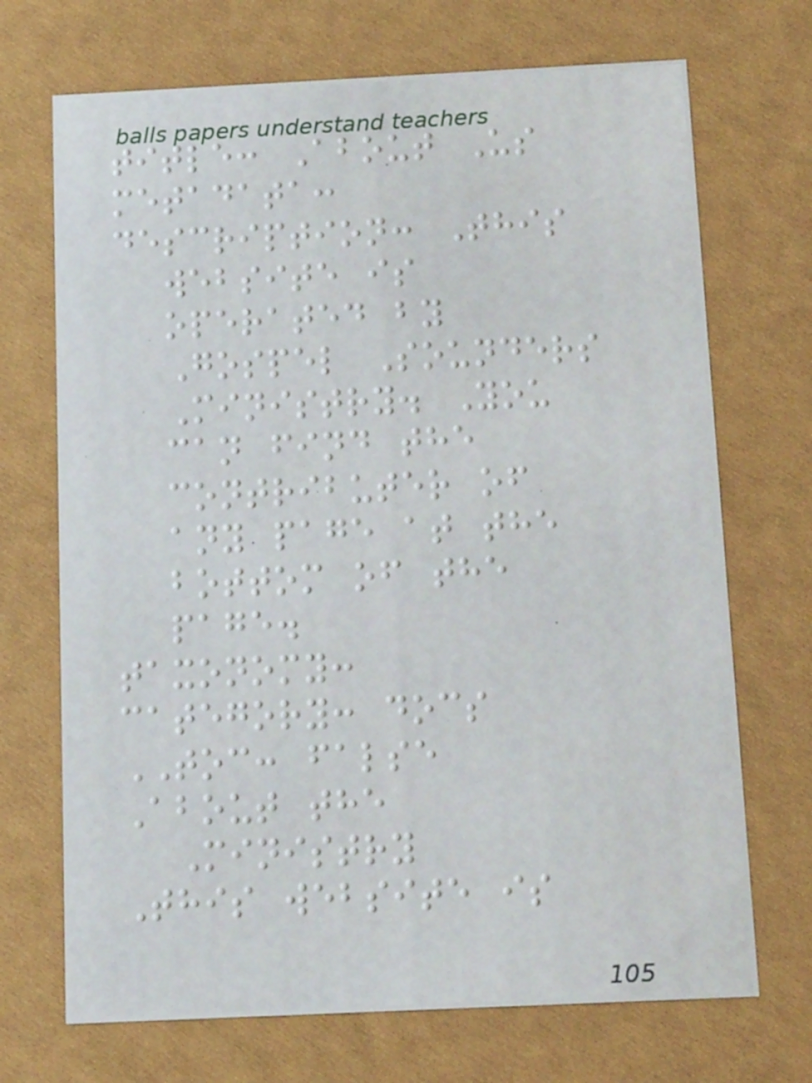title: About Us
metadata:
description: This
website is
operated by
Gospel Sounders
Ministry. You
can find the
contributer of
any page at the
bottom of the
page.
taxonomy:
category: docs
TOC: false
About the
Ministry
This website is
